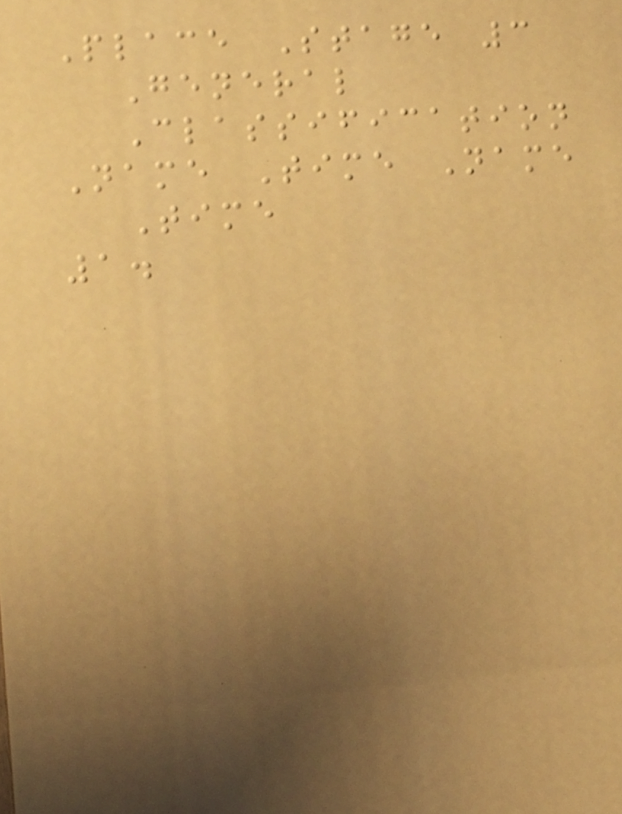Place Stage 3
General
Classification
Name Time Name
Time
1.
